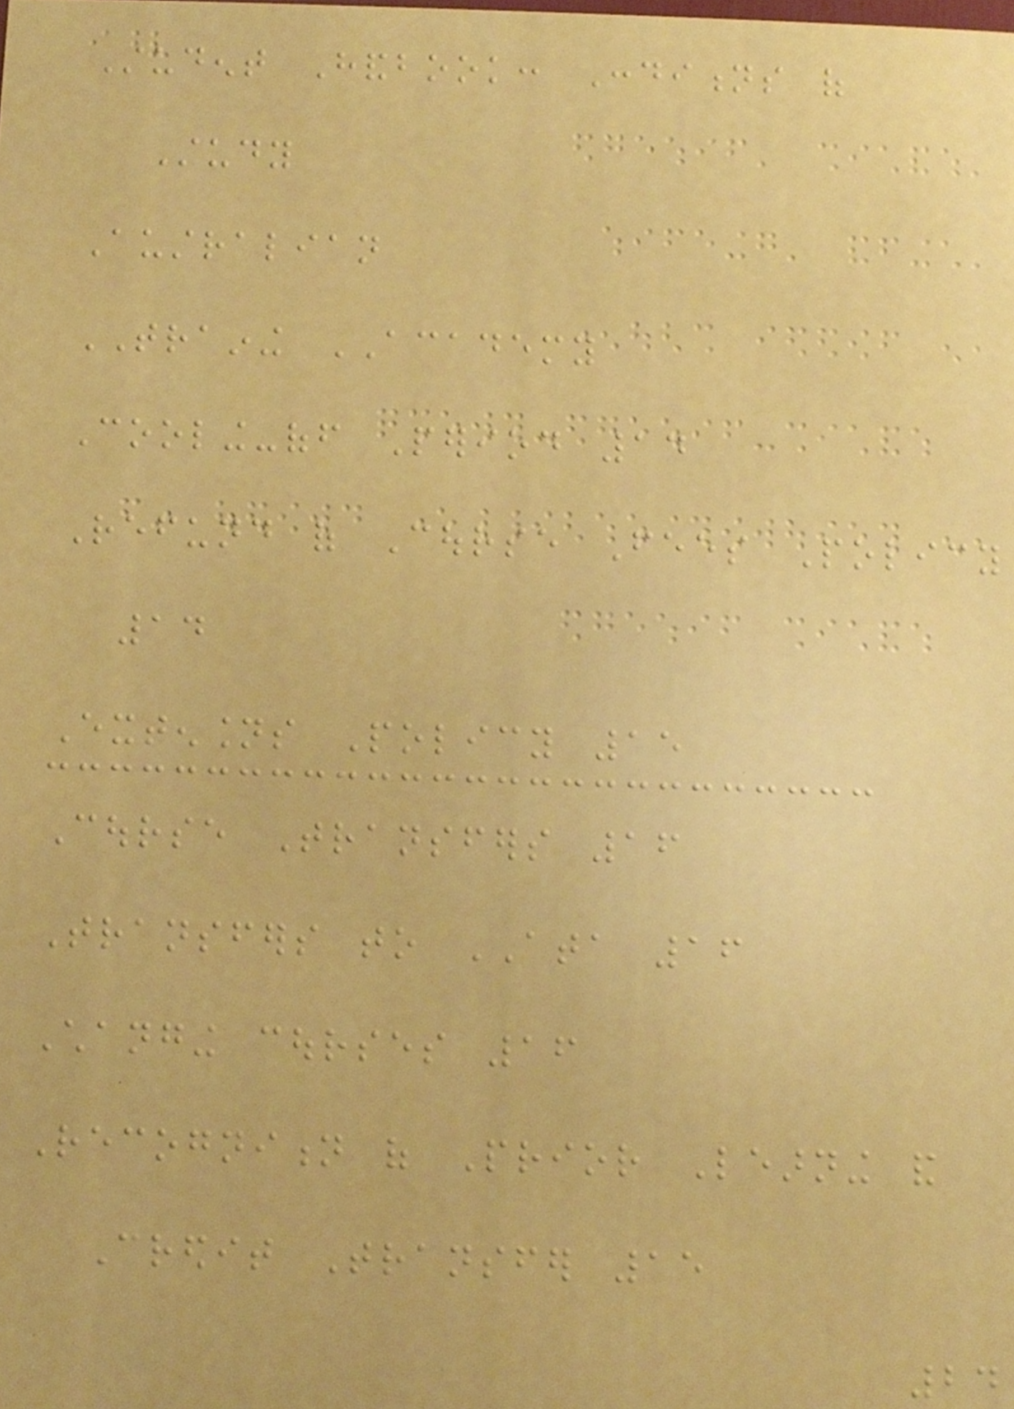Student Handbook: Conditions of
Study
Australian
TRAINING ACADEMY
Cooling-off Period 14
Refund of Course Fees Policy
14
Extensions Policy 15
Course Transfers 16
Transfers to ATA 16
Changing courses 16
Recognition of Prior Learning and
Credit Transfer 15
24
